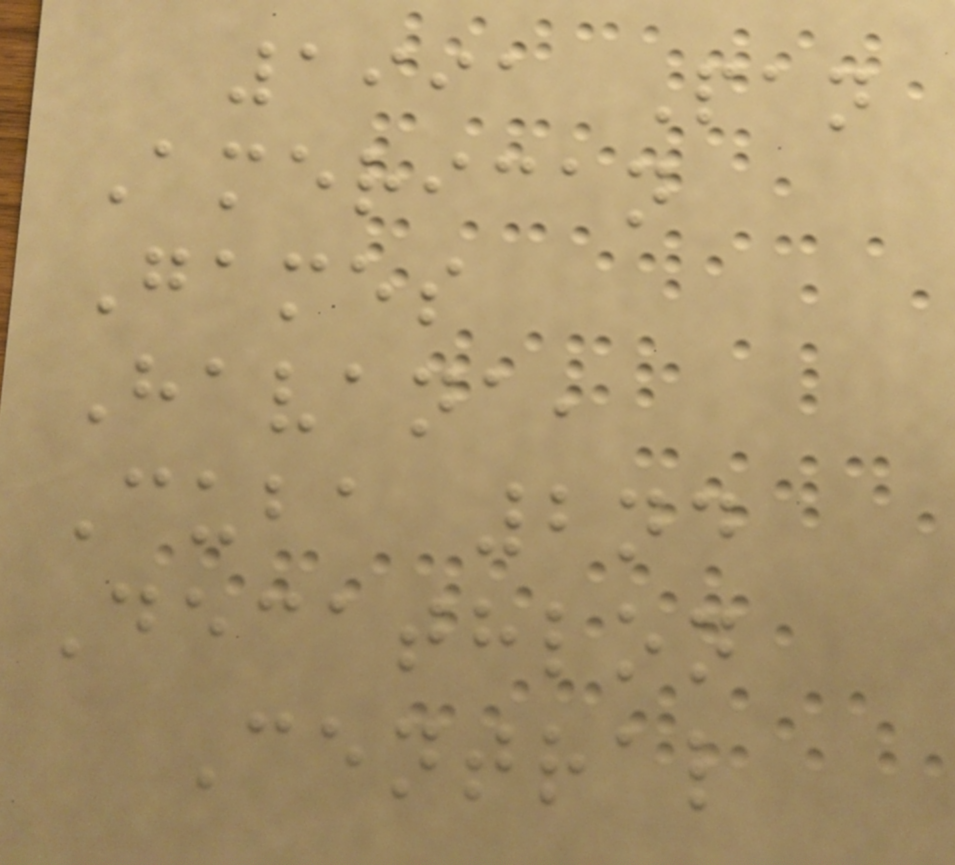1991 Pan
American
Games
Havana,
Cuba 2nd
Decathlon
Central
